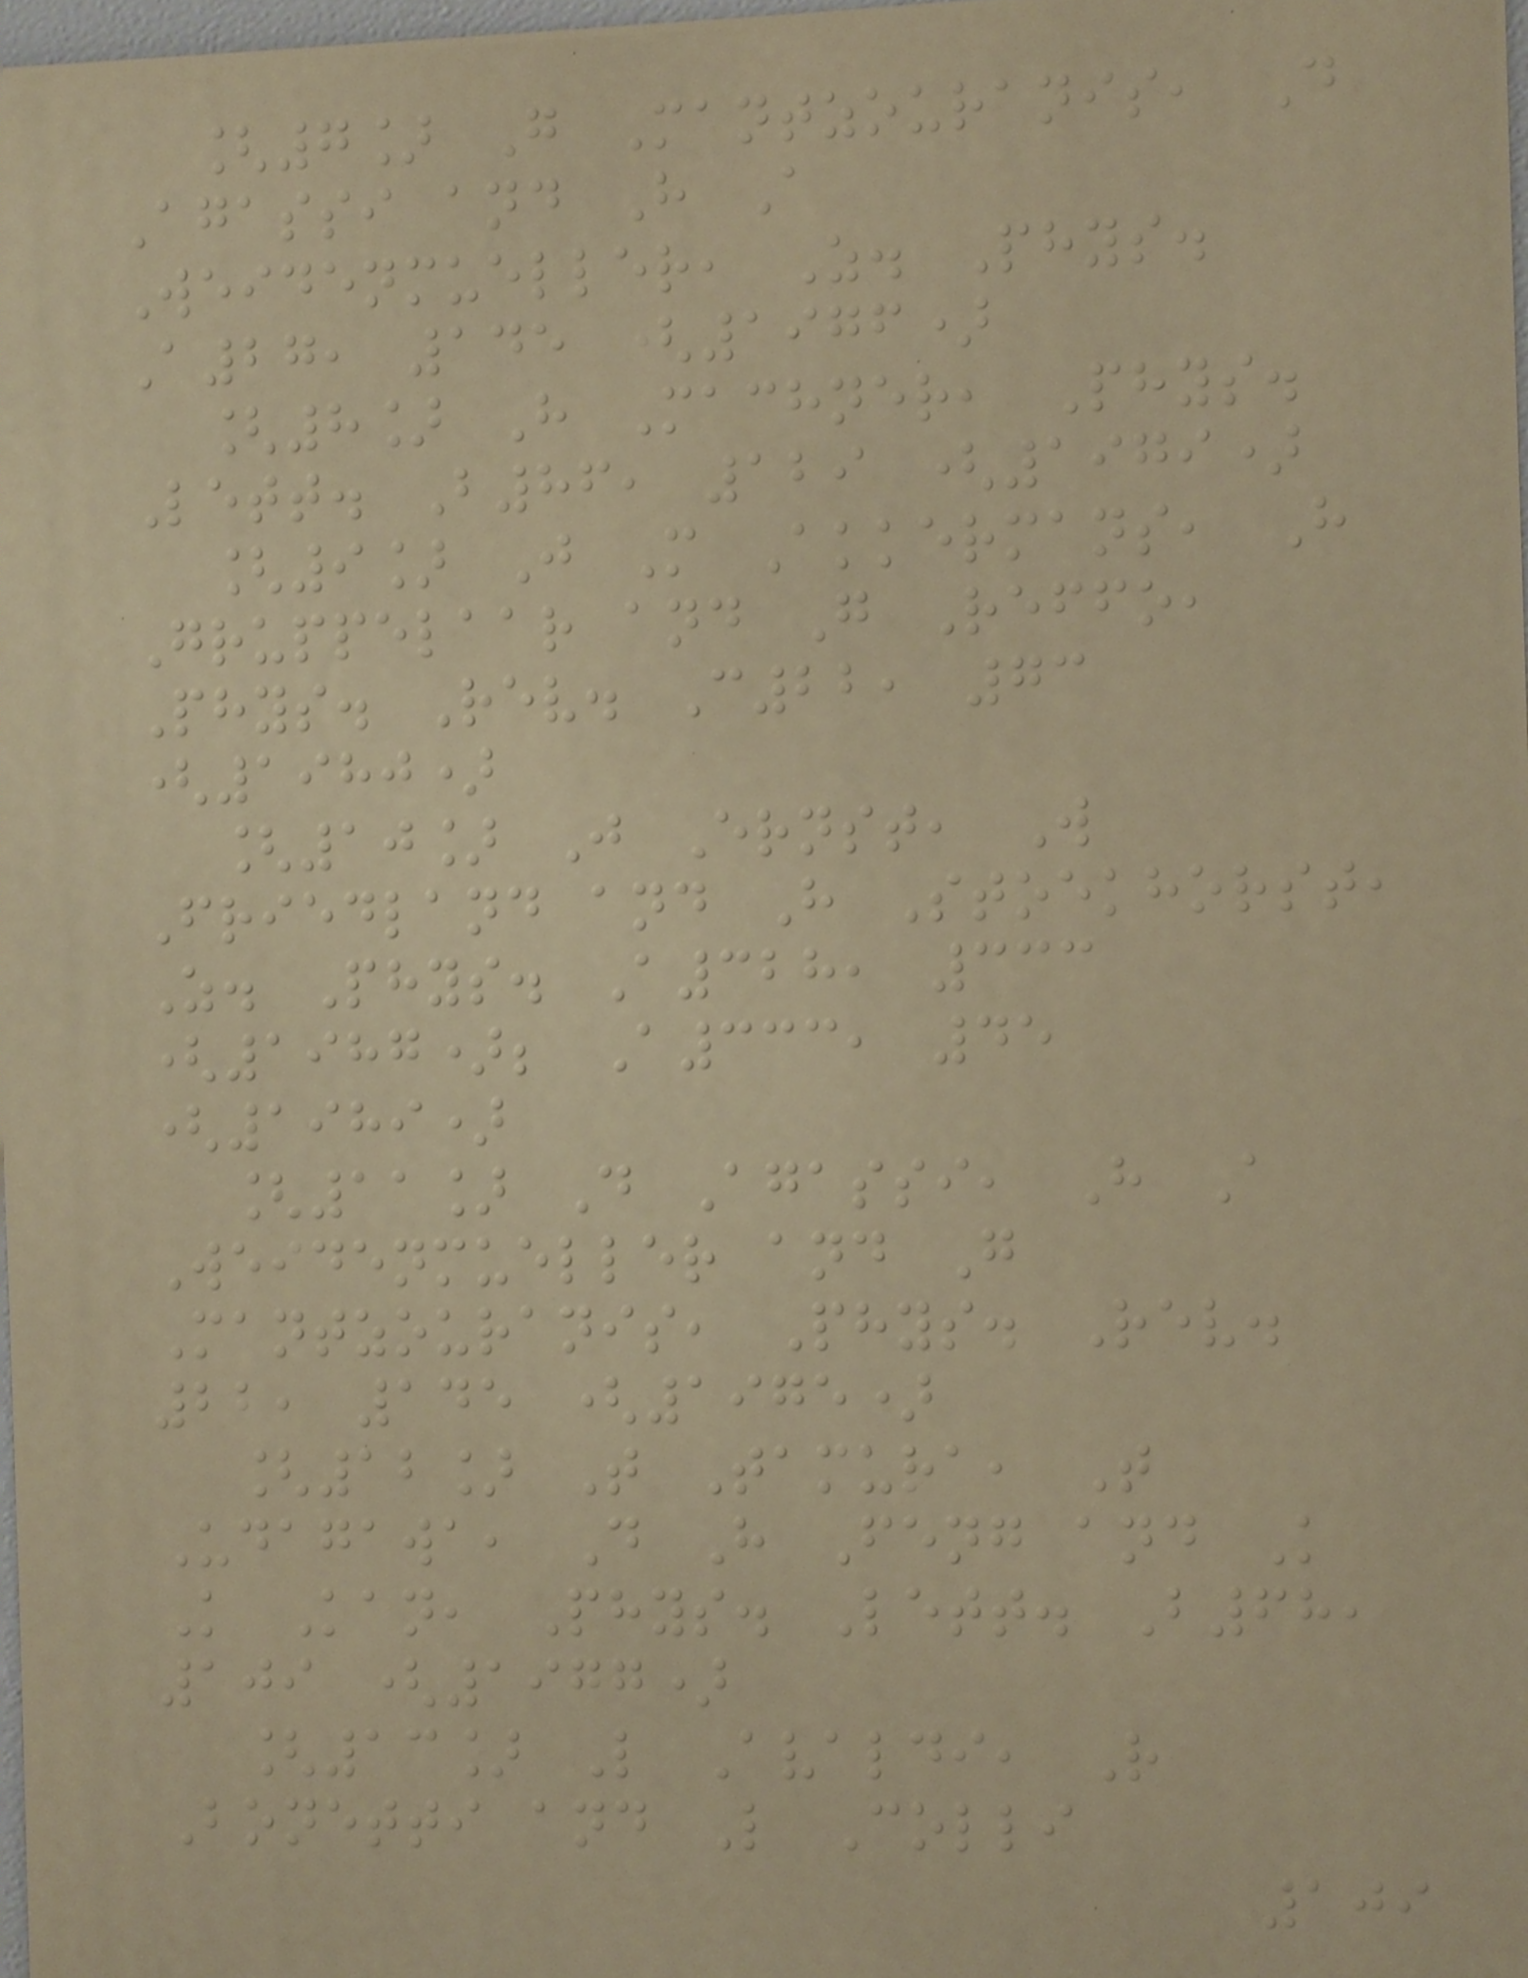[7] G Mantzouranis, D
Agassi and H A
Weidenmueller, Z. Phys.
A27, 145 (1976)
[8] H Machner, Phys.
Lett. B86, 129 (1979)
[9] J M Akkermans, H
Gruppelaar and G Reffo,
Phys. Rev. C22, 73
(1980)
[10] J Ernst, W
Friedland and H Stoekhorst,
Z. Phys. A328, 333
(1987); A333, 45
(1989)
[11] D Agassi, H A
Weidenmueller and G
Mantzouranis, Phys. Rev.
22, 145 (1975)
[12] T Tamura, T
Udagawa, D H Feng and K
K Kan, Phys. Lett. B68,
109 (1977)
[13] L Avaldi, R
Bonetti and L Colli
109
